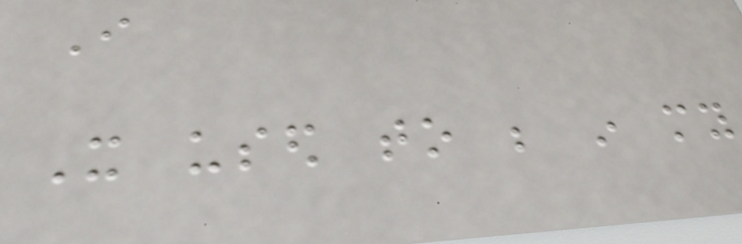I
It used to be in my
